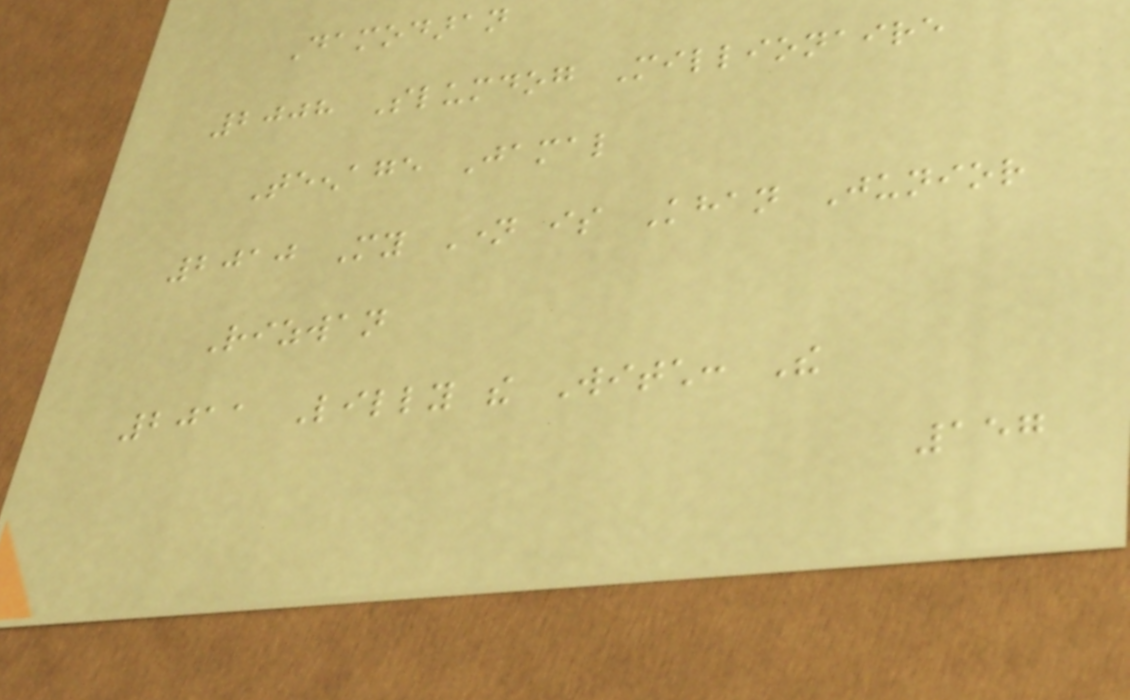Damodaran
2008 Slumdog Millionaire
Teenage Jamal
2010 My Name is Khan Junior
Rizwan
2011 Lilly the Witch: The
157
